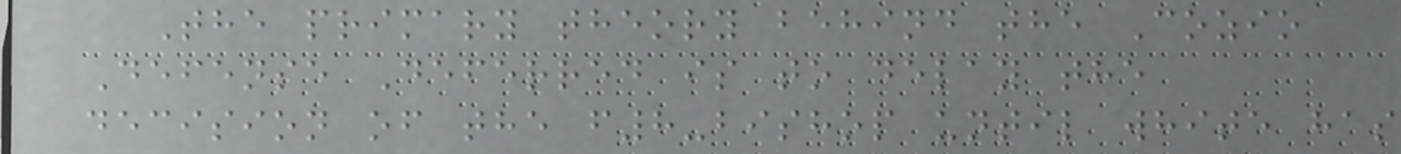The primary theory behind the Cozio
Defense Deferred is to delay the
decision of the f8-bishop until white has
